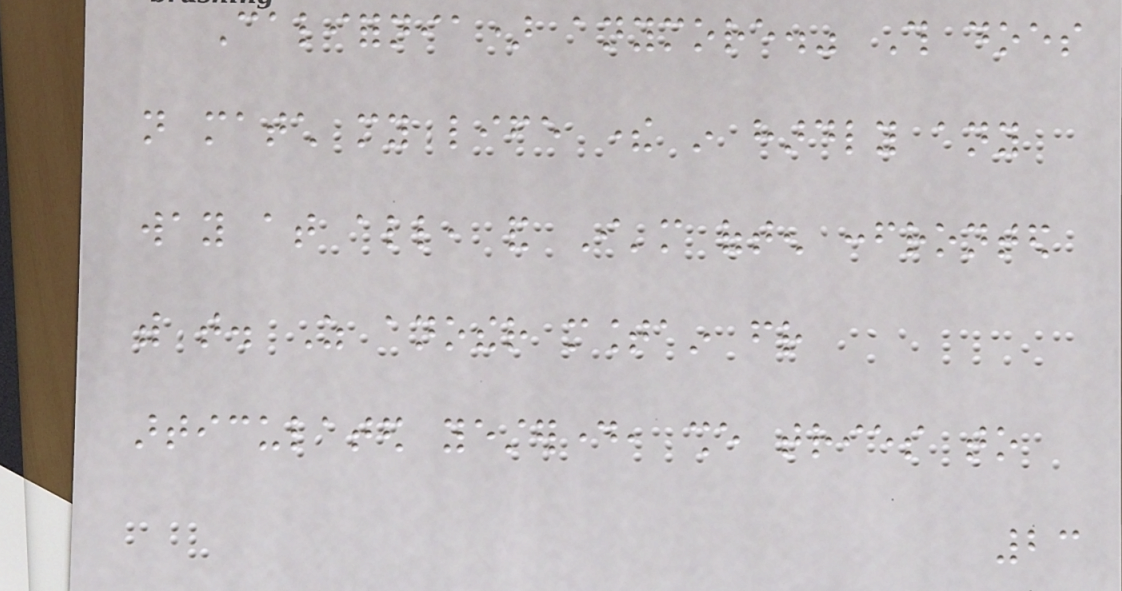California) anymore." This does
not match my life there in hardly any
way at all, and I'm often confronted
with that. As another mountain friend
articulated yesterday, she tries to
23
